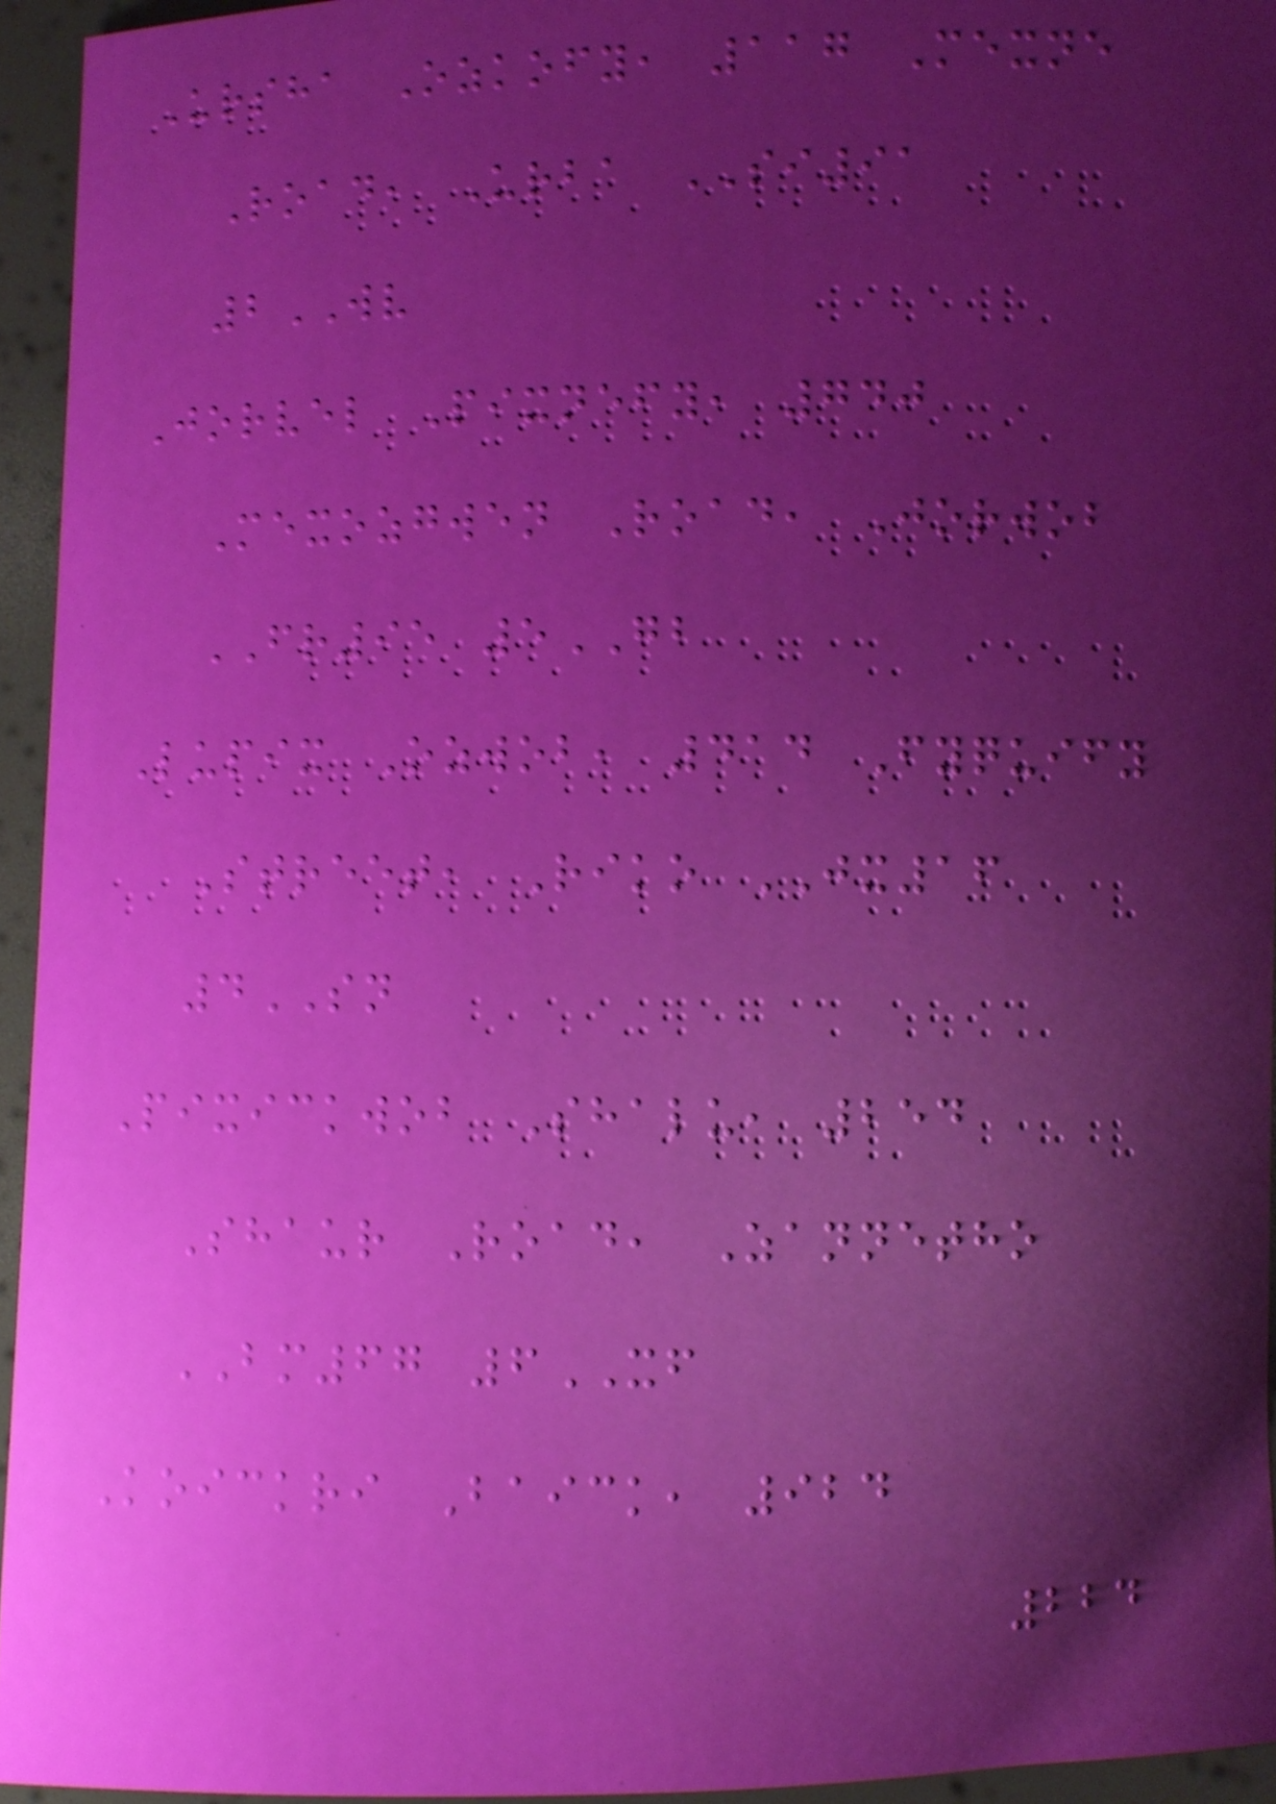Ursha Ozkofy, 117 Mexne
Road, Urba SI91
2WV
Jorvel Pixnefy, 740
Mexozgwen Road, Jorwob
FR95 5GB
Lupix Ozwob, 414 Fyquify
Street, Riko JX16
4SN
Pixickwob Shalu, 254
Shaur Road, Zannetho
BM67 6XF
Koickri Baick, 924
224
